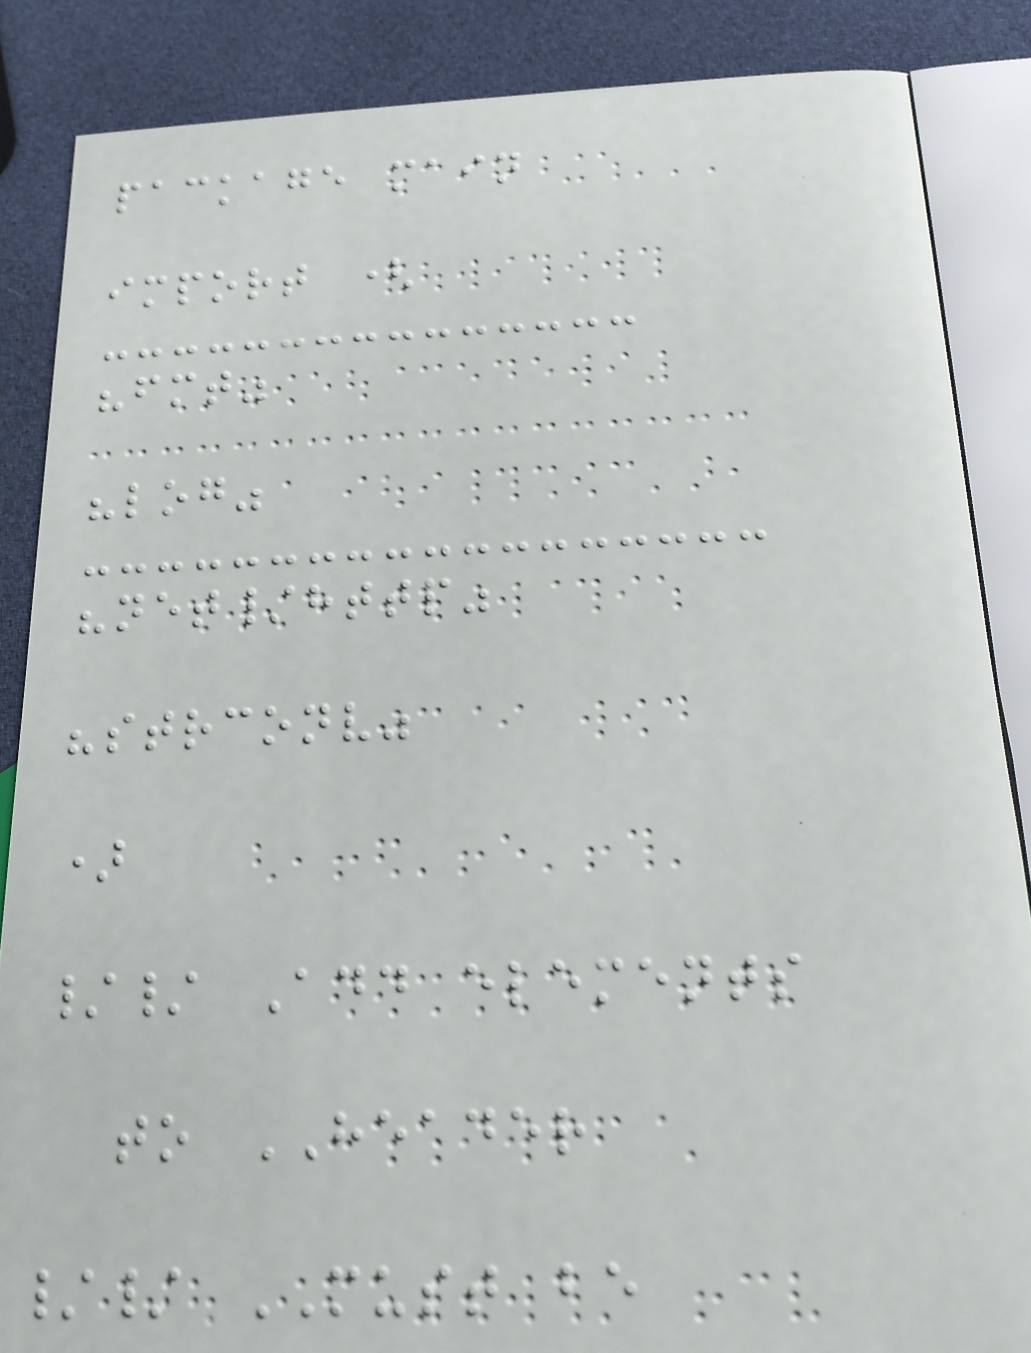package main
import (
"fmt"
"log"
"net/http"
"strconv"
)
// Add elements
to HEADER
// MUST be
